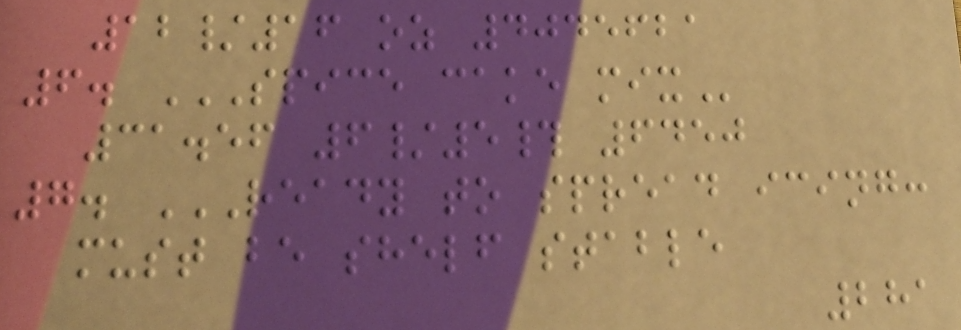12/16 oz 4045621
6. SPICE CAKE MIX
31.56 6/5# 6450
7. READY TO SPREAD ICING:
MUST BE SHELF STABLE
281
